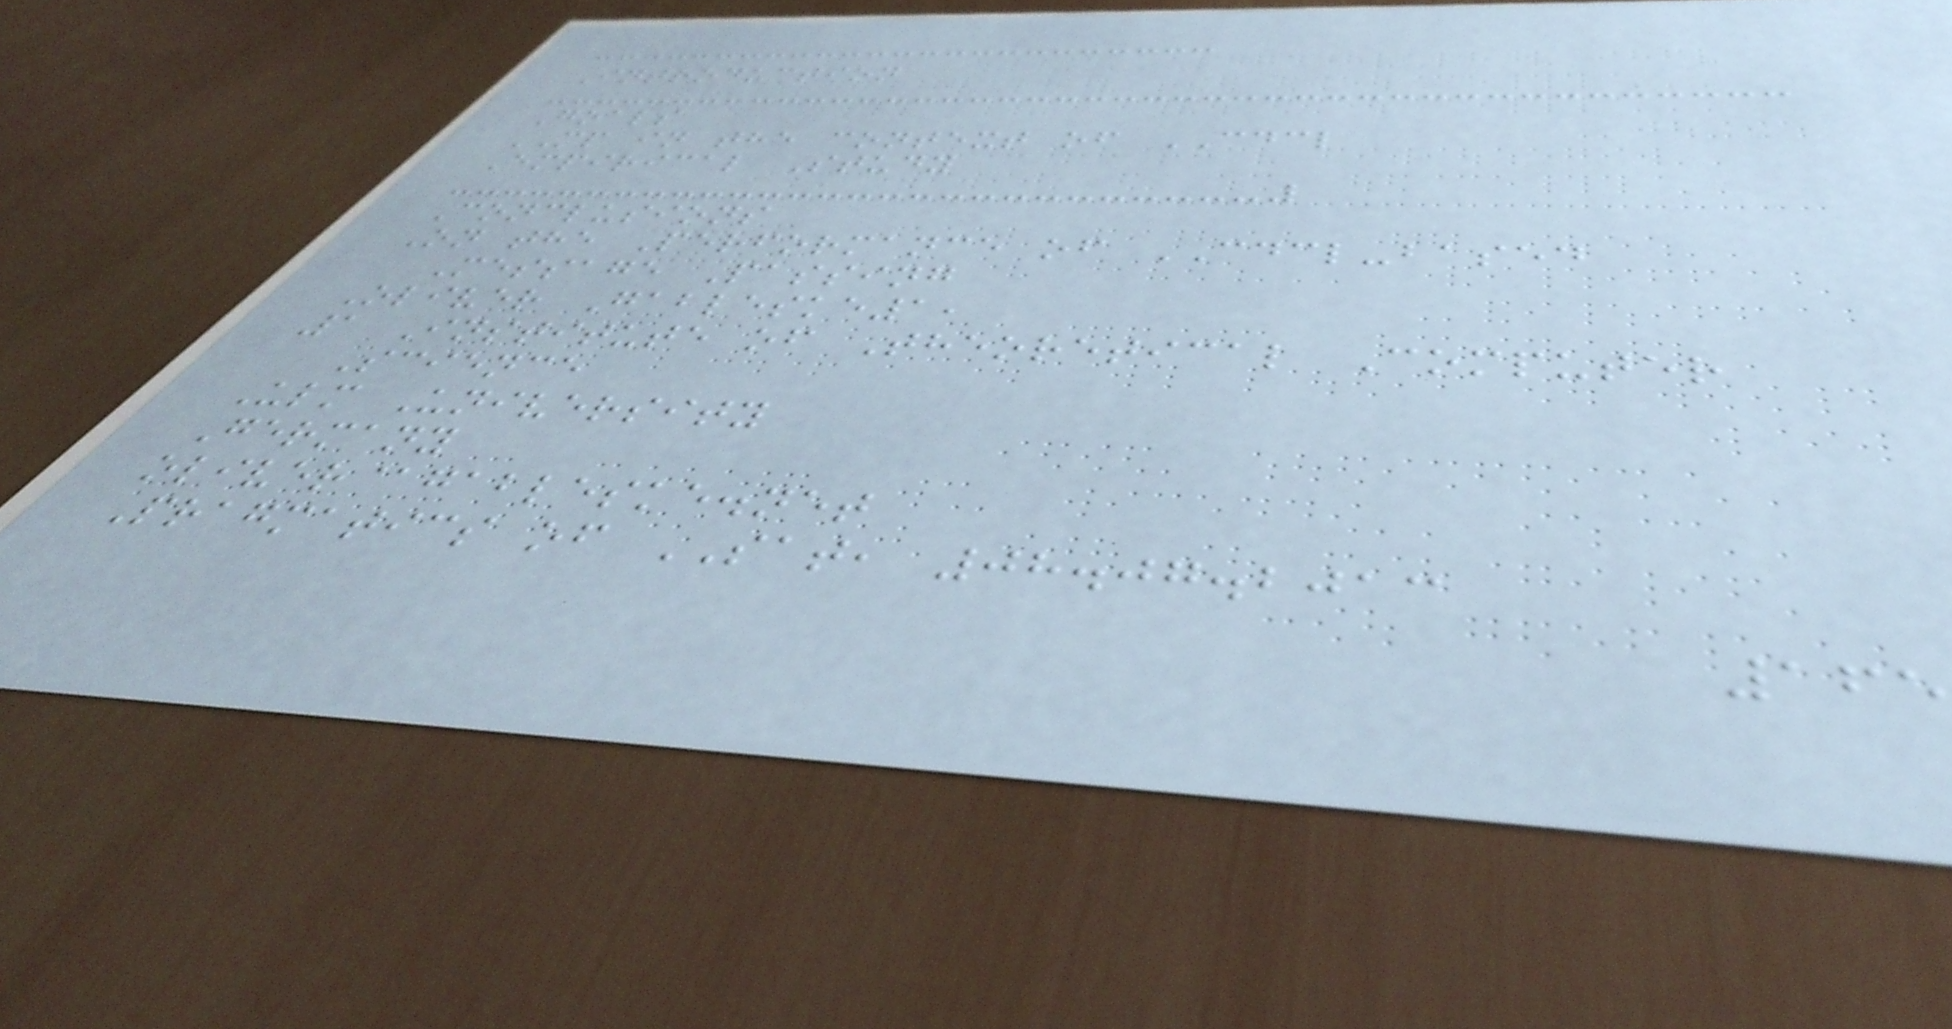Introduction
Goals
MP in the context of CDCL
Empirical Study
Conclusions
On the Performance of CDCL-based
Message Passing
Oliver Gableske1,
1 Institute of Theoretical Computer
Science
Ulm University
Germany
oliver@gableske.net
Pragmatics of SAT, 08.07.2013
165
